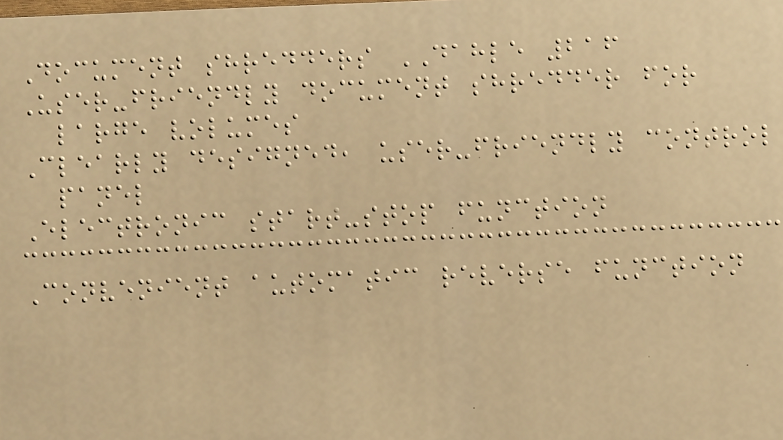Document shredders DAHLE 216
User-friendly document shredder for
large volumes
Clearly designed, user-friendly control
panel
Electronic start-stop function
Convenient automatic reverse function
